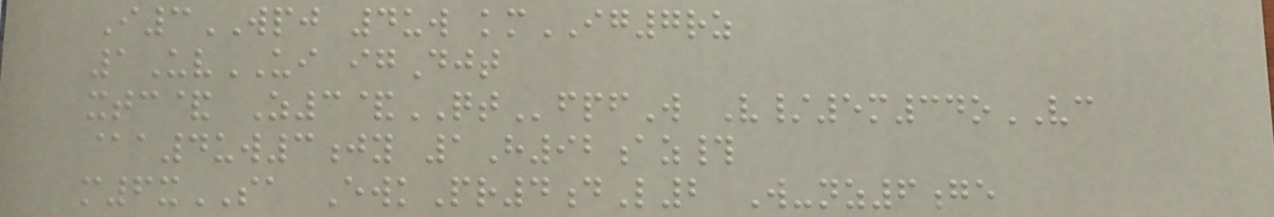I3WPJ 4uw kmIG7rz
1UvUI igDjt
xtc& Z3&QTfpfW V/5m34oVC
@a4uw3jy 1H92az#
m6xSA EwkPr4dL2 W-nz6ge
